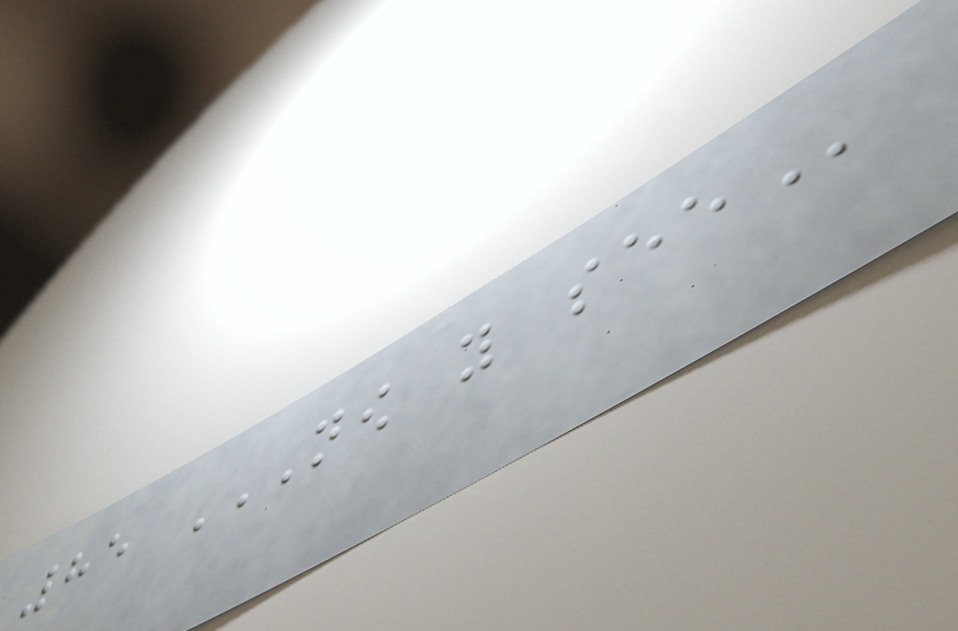85 NOW YOU SEE
